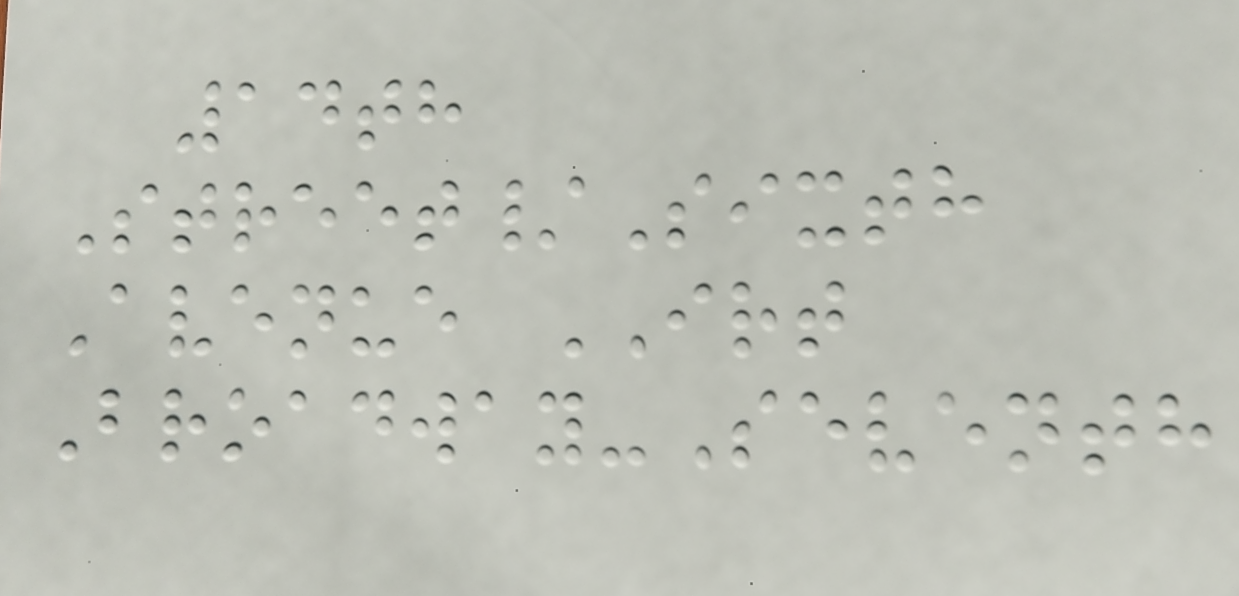14th
Street/Sixth
Avenue IRT
Broadway-Seventh
